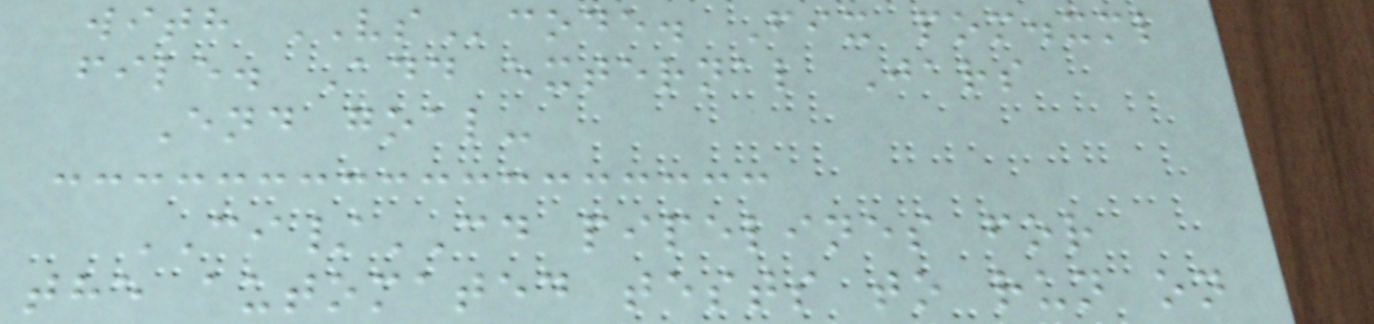with VScode. Fix pom.xml
file. Add external Jars
End goal-
CI/CD pipelines for
the automated tests to run on
